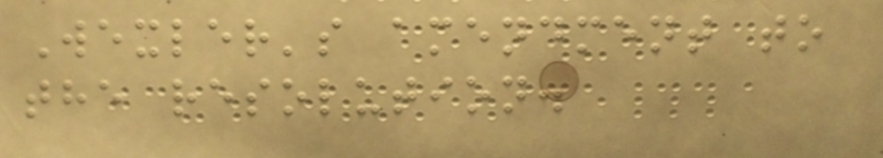Wexler's amendment to
the resolution.
